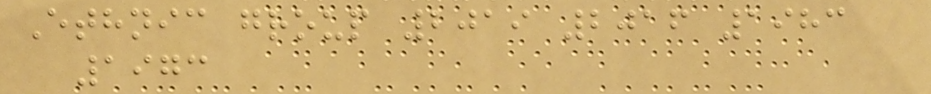Ethnic group 2019 2016 1983
1973
